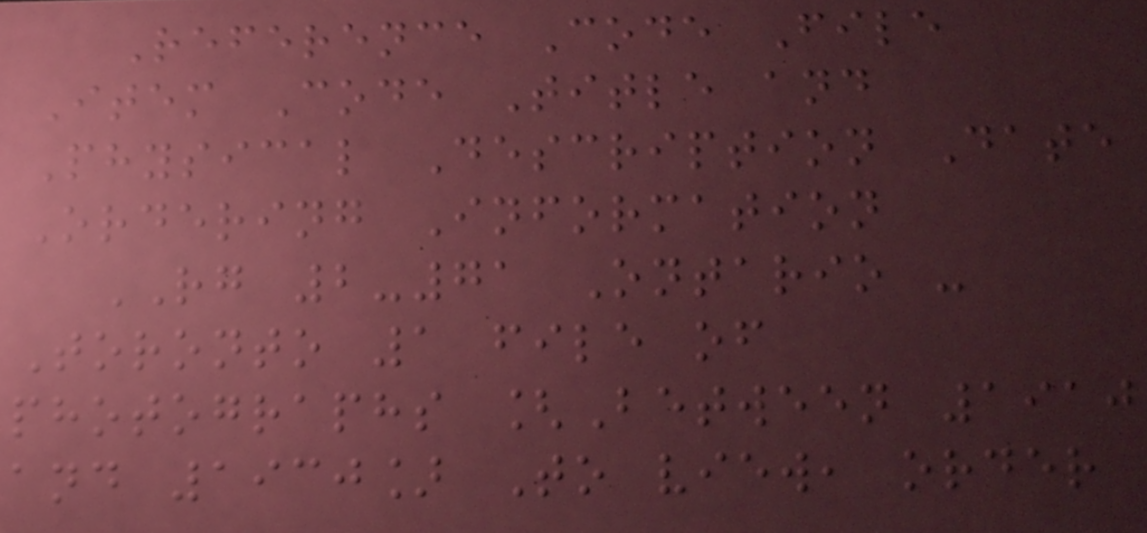Reference Code File
Item Code Title and
Physical Description Date
Ordering Information
RG 2-71 Ontario -
Toronto 1 file of
photographs [Between 1910
and 1930] To view, order
